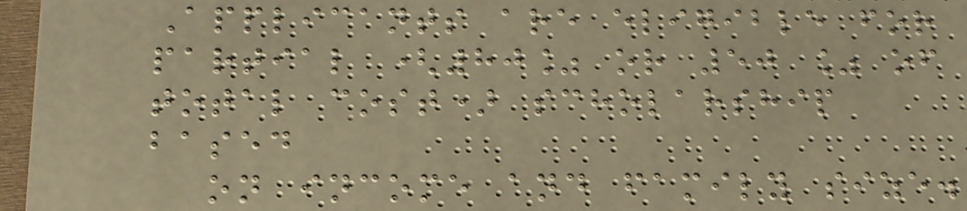Applicants are eligible for
partial (80% or 50 % of
total cost) scholarship
based
on income and family size.
